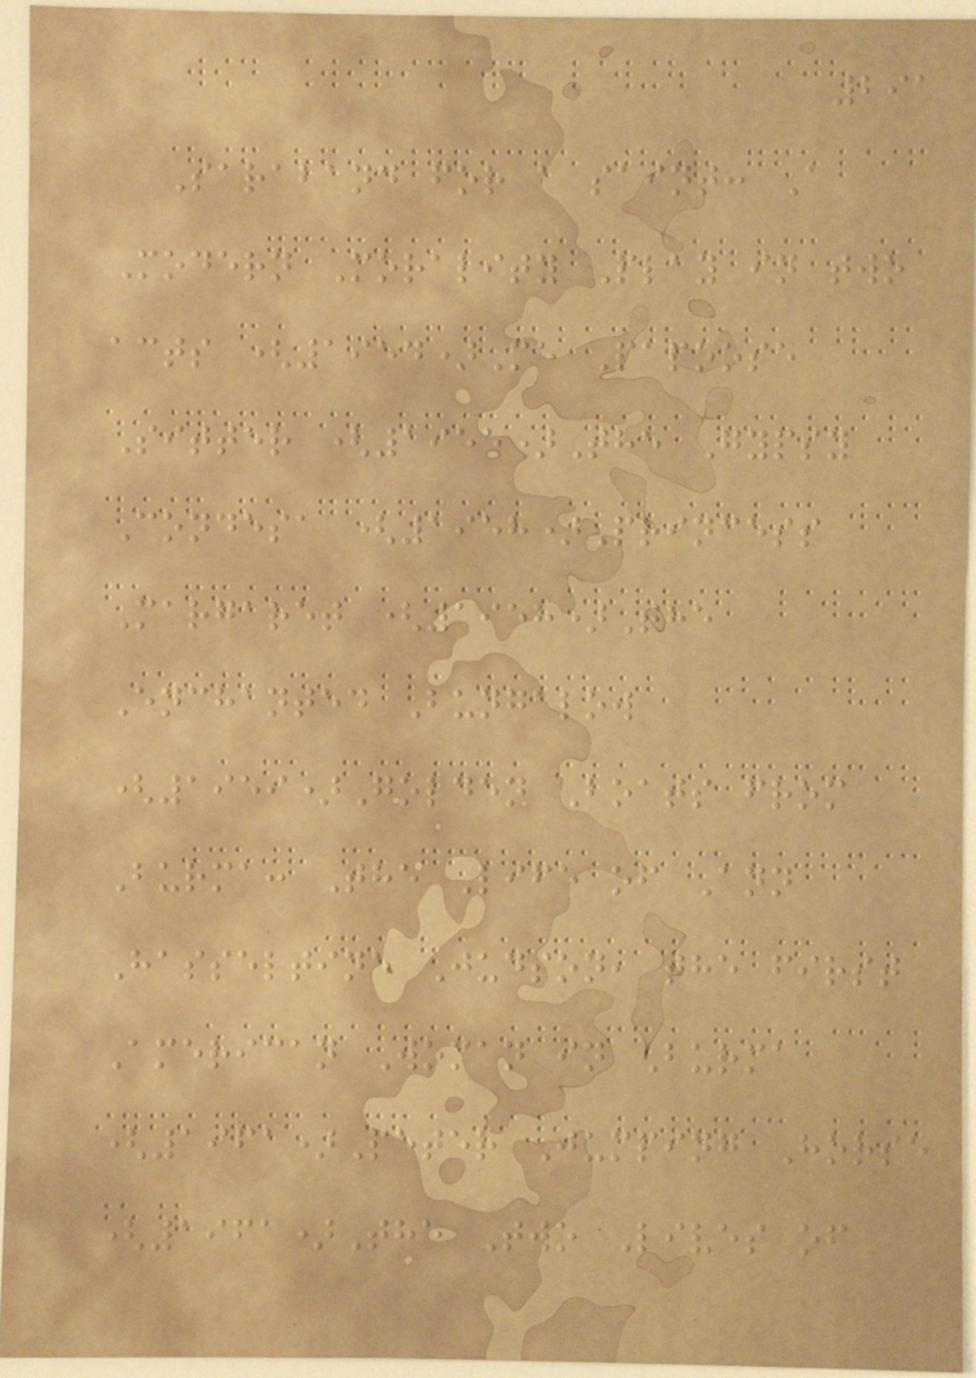291
Saraband for a saint: A
Modern Morality Play in two
acts (1954)Me Papoose
Sitter (1955)The Gypsy
Condesa (1958)Princess
Margaret (1958)The
Enchanted Bungalow
(1959)Golden Boats from
Burma: The Life of Ann
Hasseltine Judson, the first
American Woman in Burma
(1961)Peter Jumping Horse
(1961)The Two Lives of
